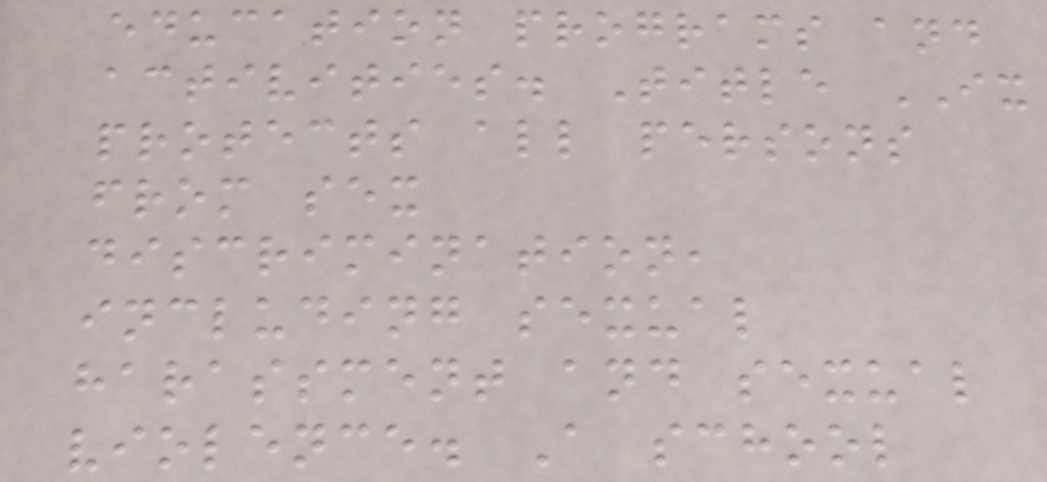education programs and
activities. Title IX
protects all persons
from sex
discrimination,
including sexual
harassment and sexual
violence. A school
